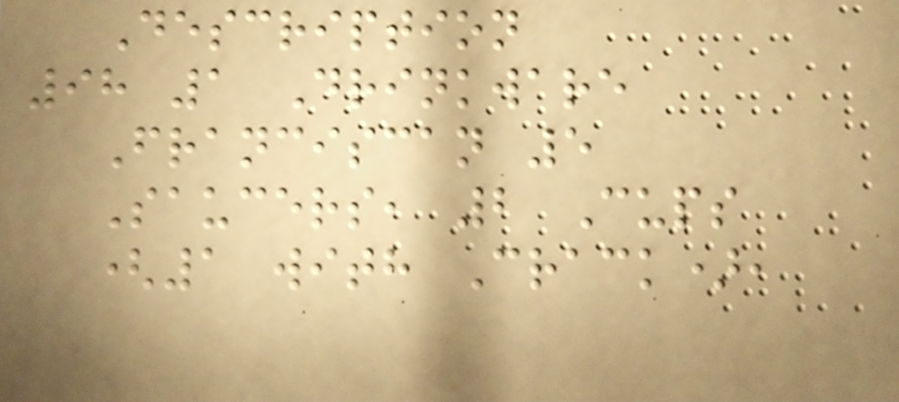Description
98 1 Drinkware
Franciscan 5
Saucers, 2 Cups
(1 with Crack),
